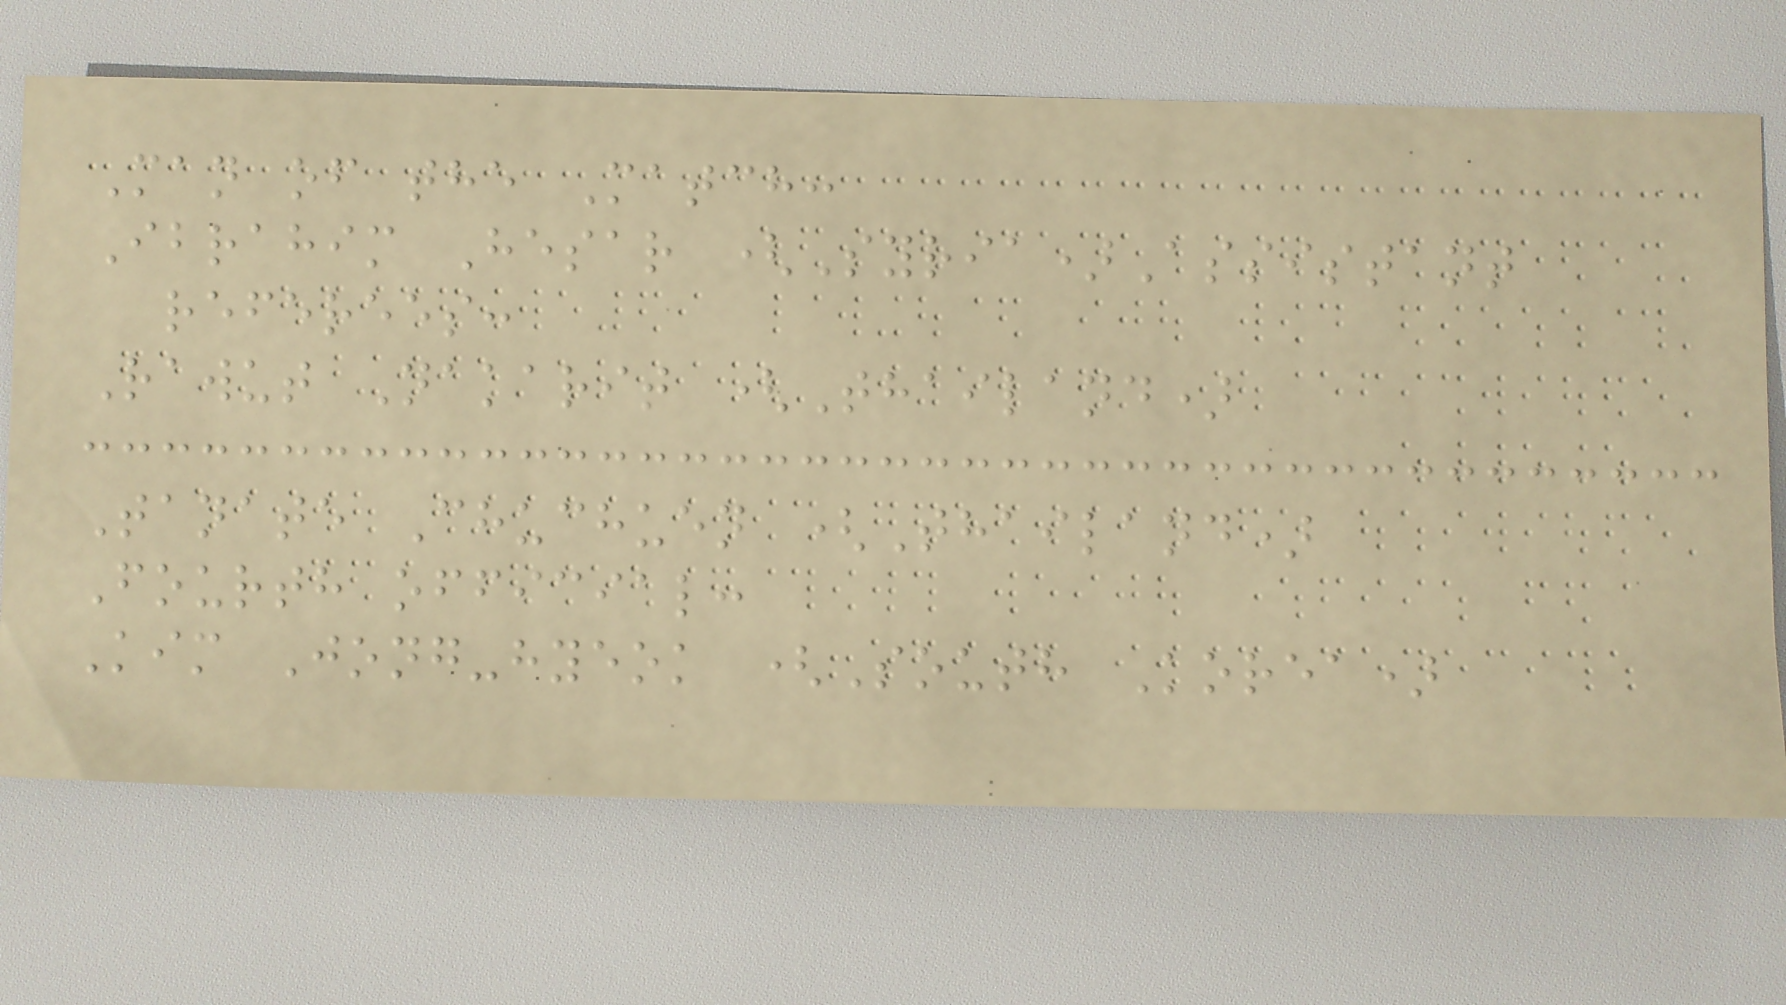Man of the Match:
Ibrahim Hesar (Syria)Assistant
referees:
Rawut Nakarit (Thailand)
Tanate Chuchuen (Thailand)
Fourth official:
Kim Jong-hyeok (South Korea)
